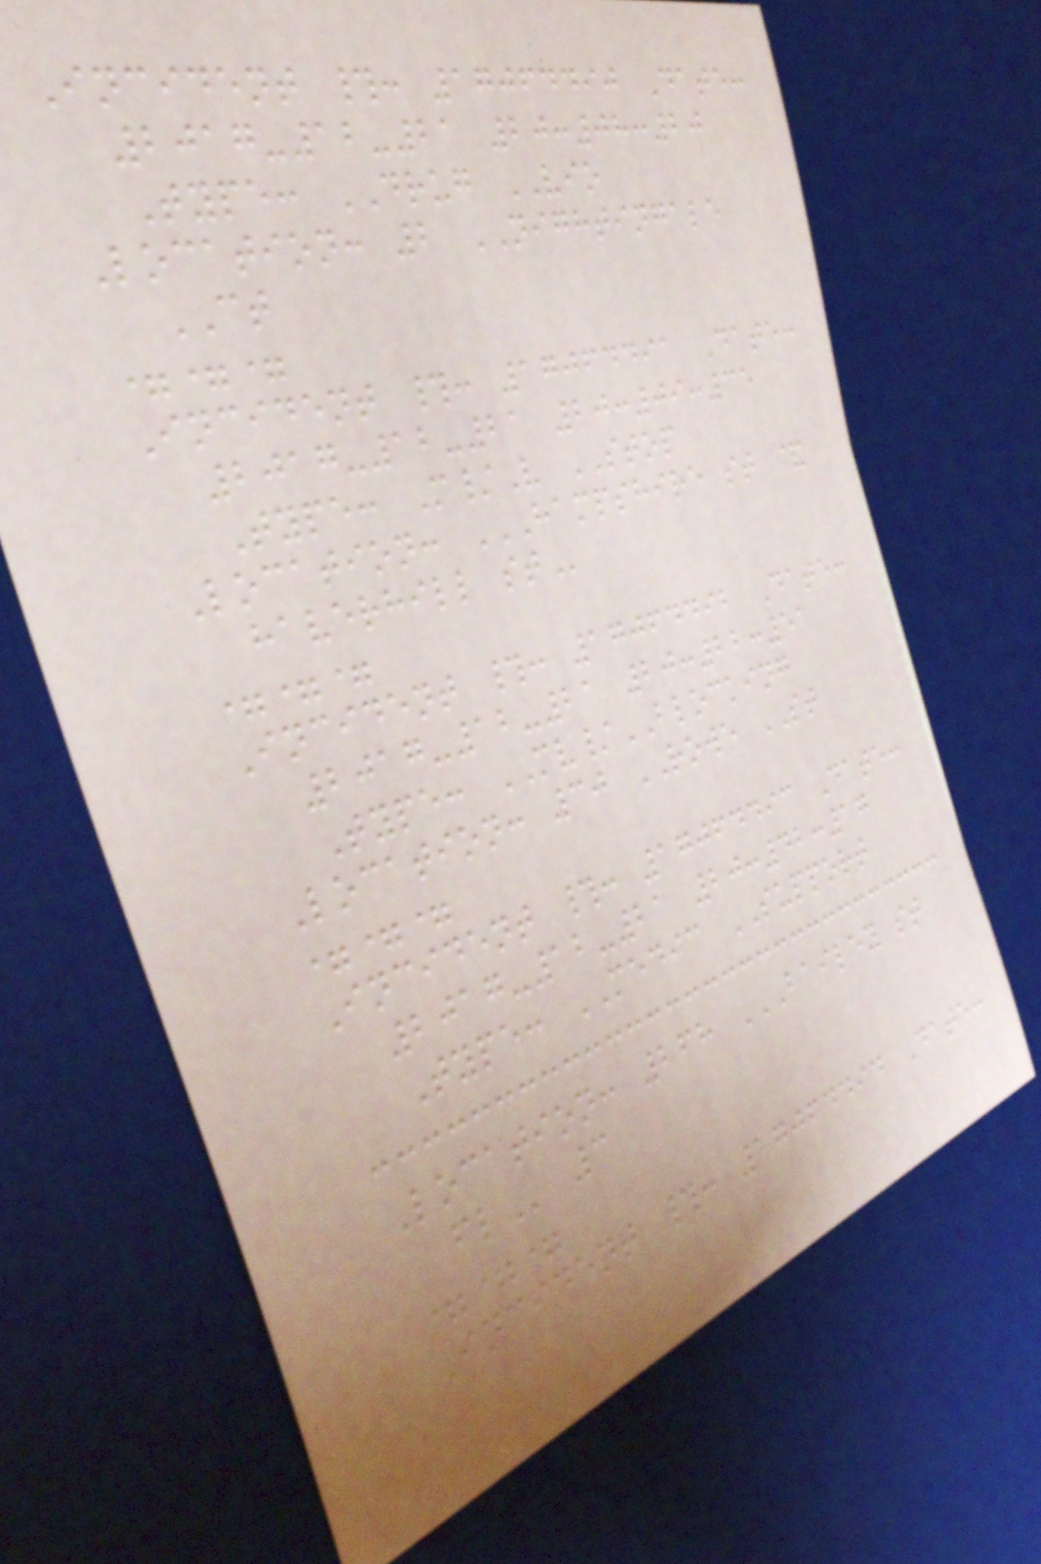Incident #: 17064490 Date:
2017-12-21 20:08:20
Type: DRUG VIO
Location: 2 NIGHTINGALE
CT
===
Incident #: 17064491 Date:
2017-12-21 20:09:35
Type: M/V STOP
Location: HAMPSHIRE ST &
HAVERHILL ST
===
Incident #: 17064492 Date:
2017-12-21 20:22:51
Type: MV/BLOCKING
Location: 30 ROWE ST
===
Incident #: 17064493 Date:
2017-12-21 20:42:17
Type: MEDIC SUPPORT
Location: 268 BAILEY ST
FL 3
===
Incident #: 17064494 Date:
